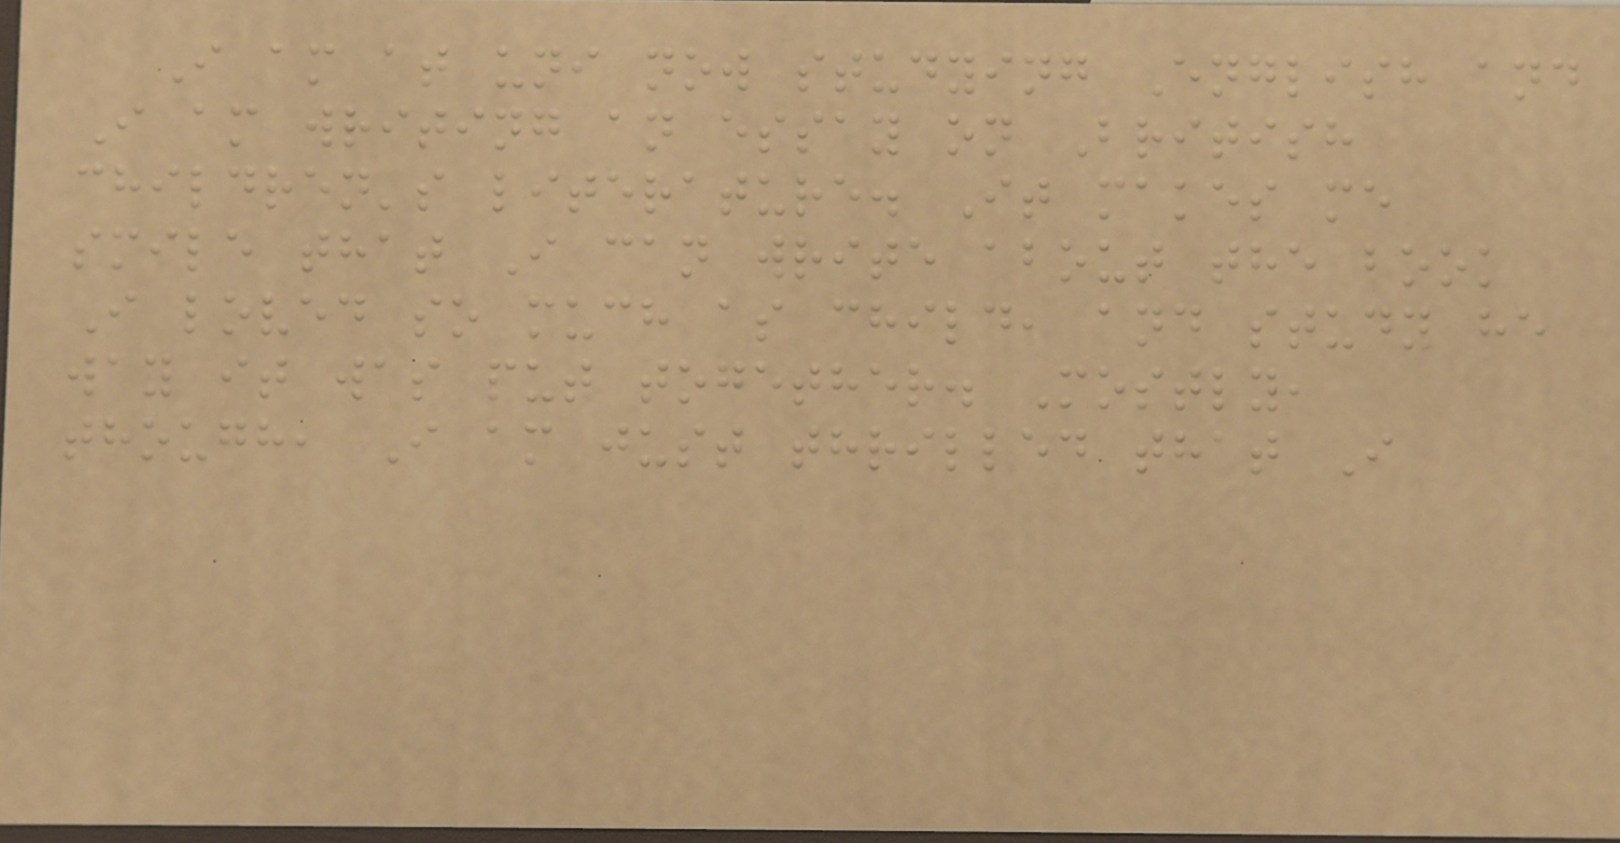I am at uni now studying English and
I am writing an essay on British
children's literature. It makes me
smile that I can write about the book
I loved so much as child, and study he
way it was put together. Mostly,
though, I am just thrilled that I
